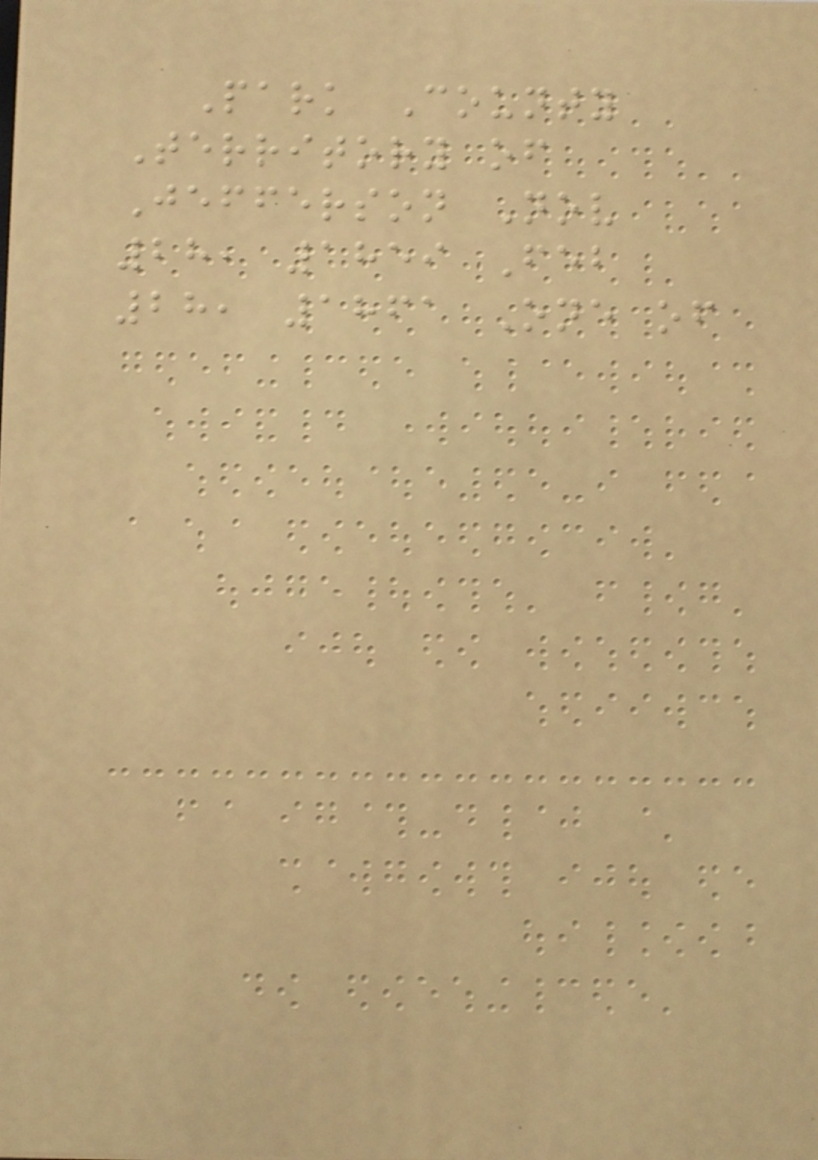Park County
Territory of
Jefferson Nov
28, 1859 Feb
28, 1861 One of
